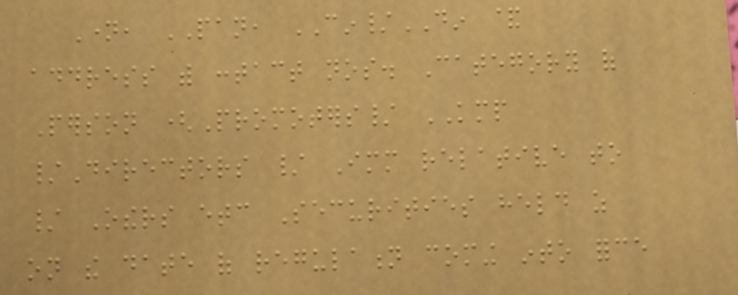Name, PAN, CIN/DIN &
address with contact nos. Category of
Person (Promoters/ KMP
/Directors / Immediate relative to
/ Others etc Securities held as
on the date of regulation coming into force
